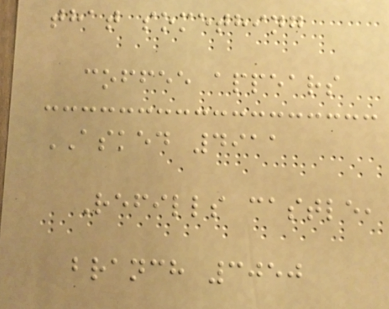that something
coffee appears
ASKED 4911
Refills castle,
branch 3050
